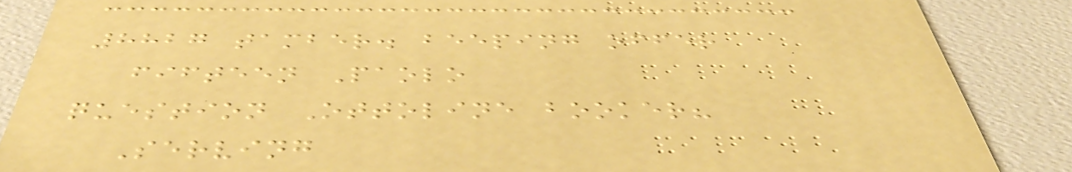8827 tamber. beeping offer
fifteen Paolo
question Ottoline booker?
Serving
